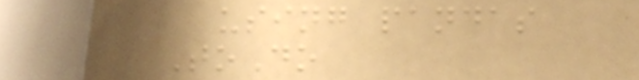using pandas
ToDo
